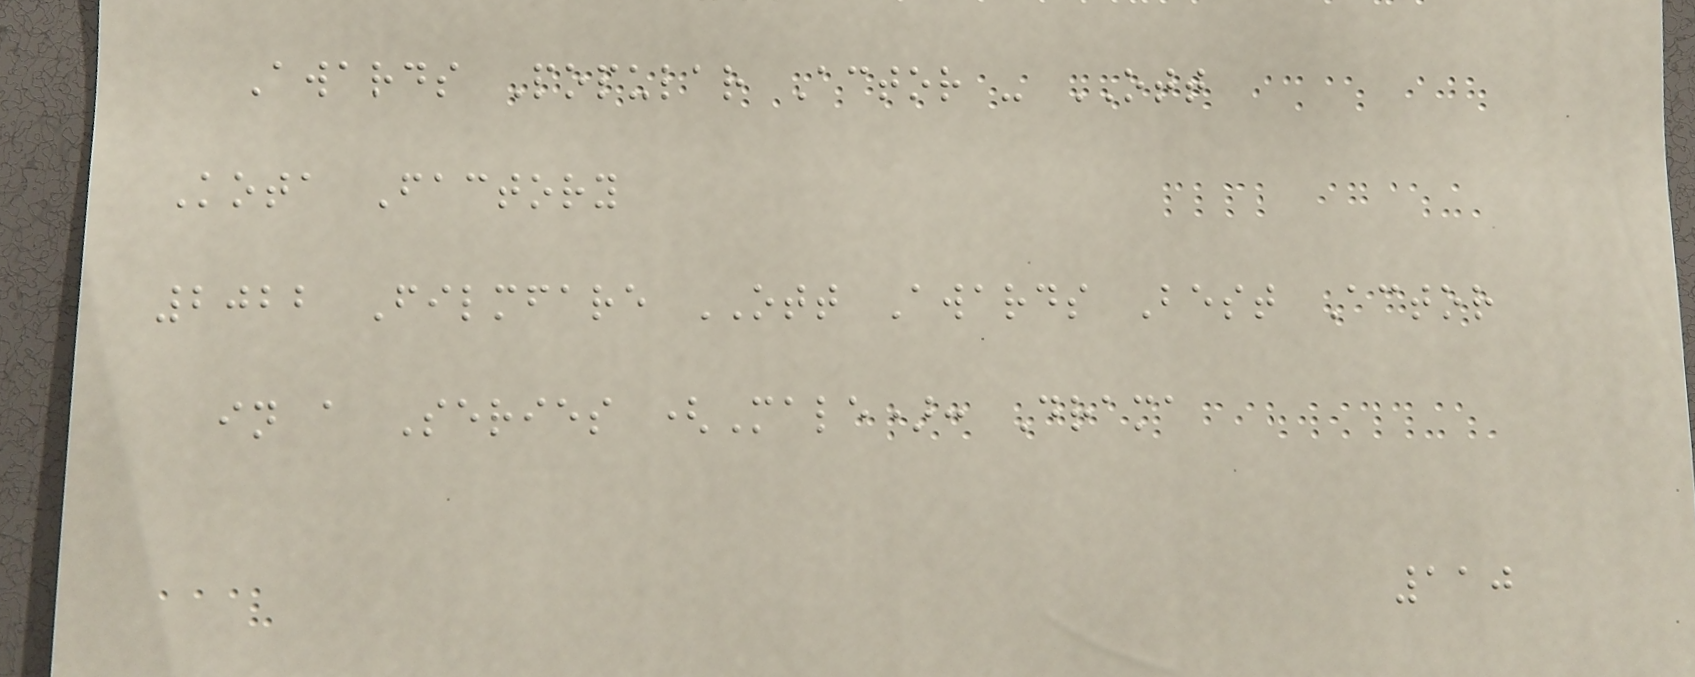Awards Popular Actor - OTT
Kota Factory
2022 Filmfare OTT Awards Best Actor
in a Series (Male): Drama
110
